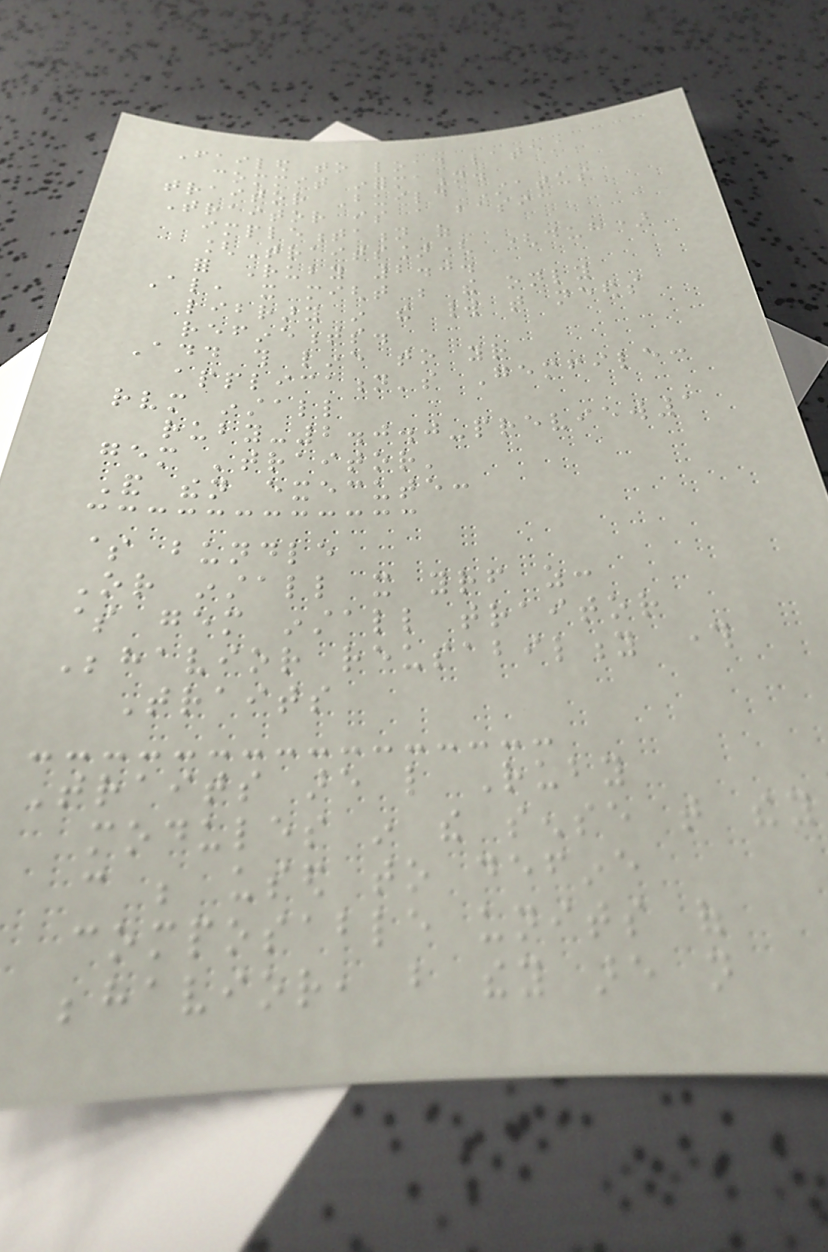Failed to load latest
commit information.
traitor Build Status
Traitor is a basic
implementation of
[Traits]( (duh)
for Ruby 2.0.
Also, it might be the only
library in the world that needs
refinements.
Add this line to your
application's Gemfile:
rvm install
ruby-2.0.0-preview1
gem 'traitor'
And then execute:
$ bundle
Or install it yourself as:
$ gem install traitor
Behavior reusability through
Traits
Traits are like Ruby
modules in the sense that they
can be used to define
composable units of
behavior, but they are not
